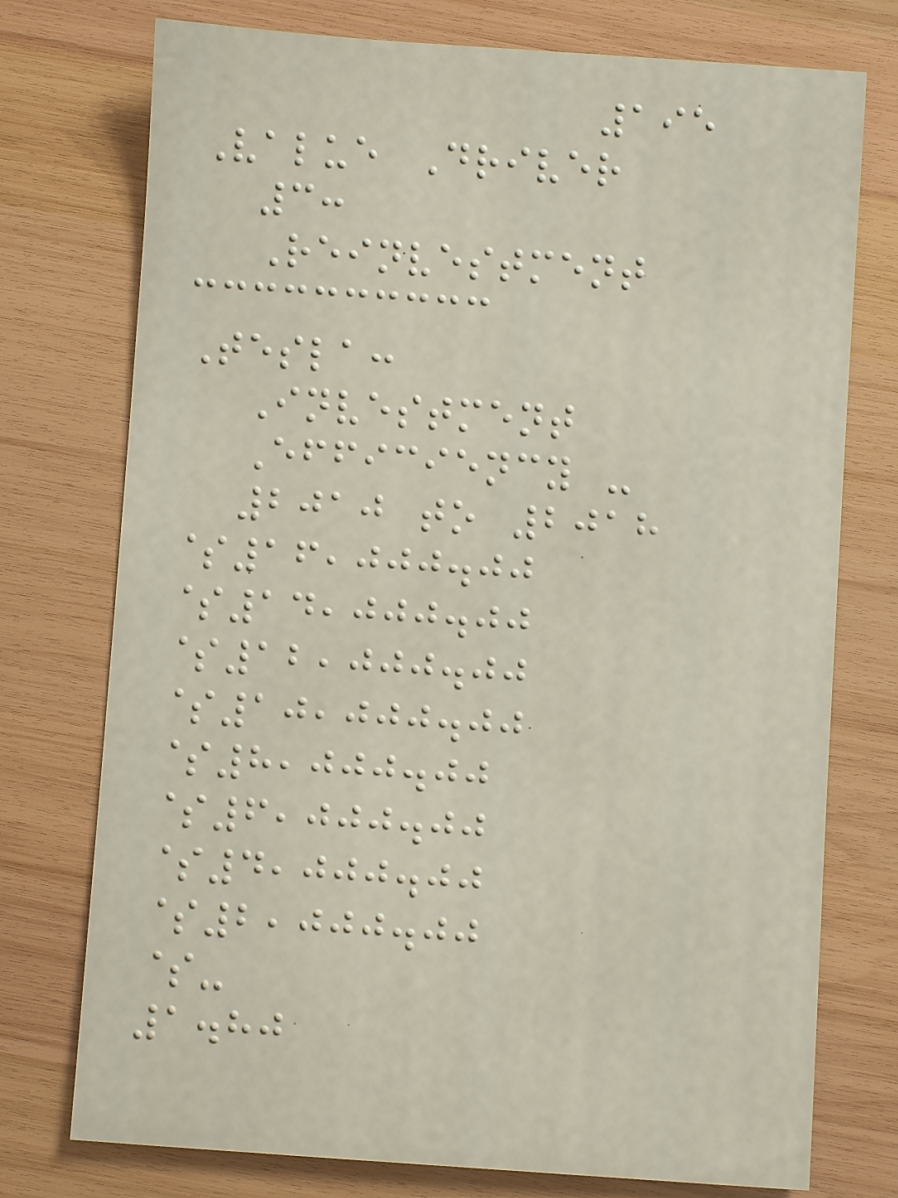195
Value Driver
3:
Reinvestment
Tesla:
Investment
Efficiency -
2010 to 2018
$16,000.00
$14,000.00
$12,000.00
$10,000.00
$8,000.00
$6,000.00
$4,000.00
$2,000.00
$-
1.80
